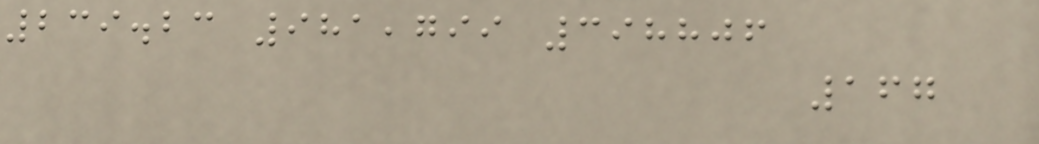239.23 981,799 398806
167
